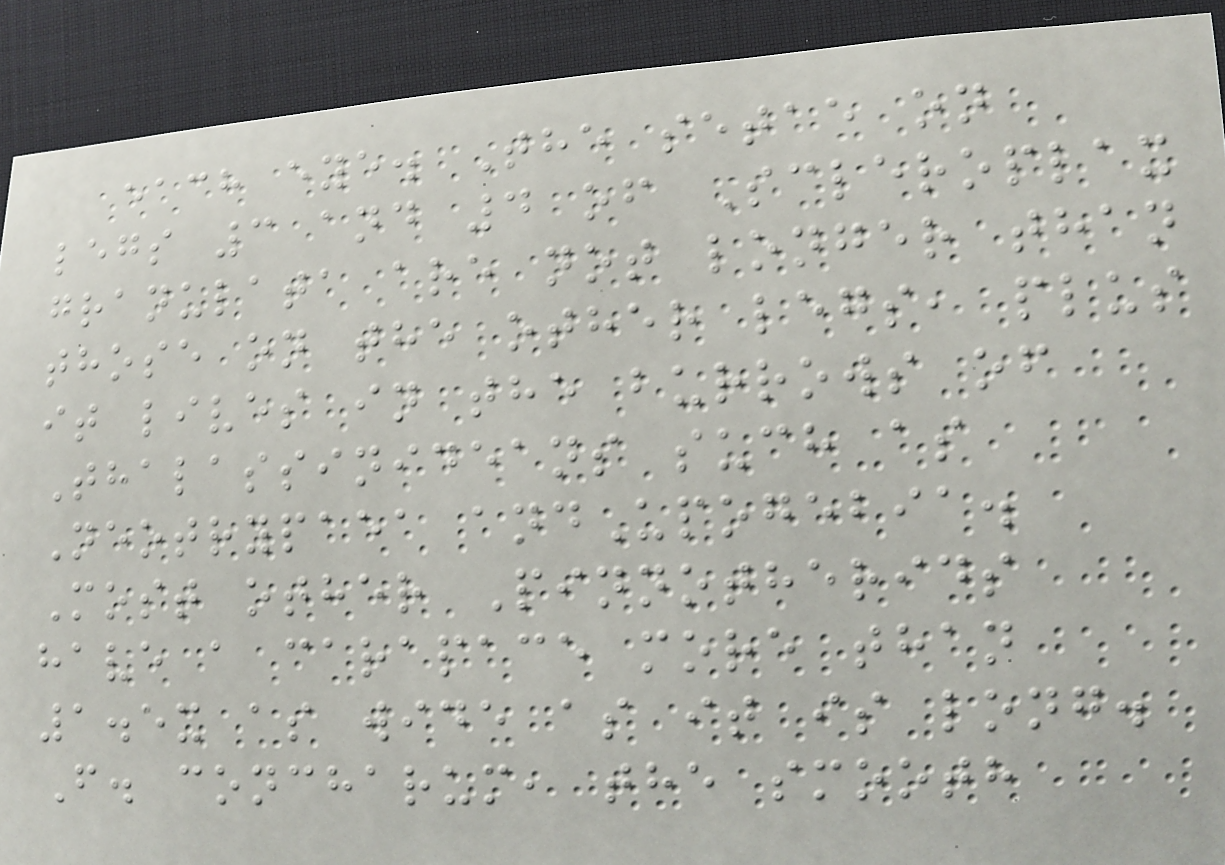each eye. The setae on
legs 3 and 4 of Scleroplax
granulata are not longer than
those on the other legs, plus
it lives in the burrows of
Thalassinideans such as
Neotrypaea andUpogebia.
Most other Pinnotherids
have a carapace more than
1.5x as wide as it is long.
F. concharum, the smooth
